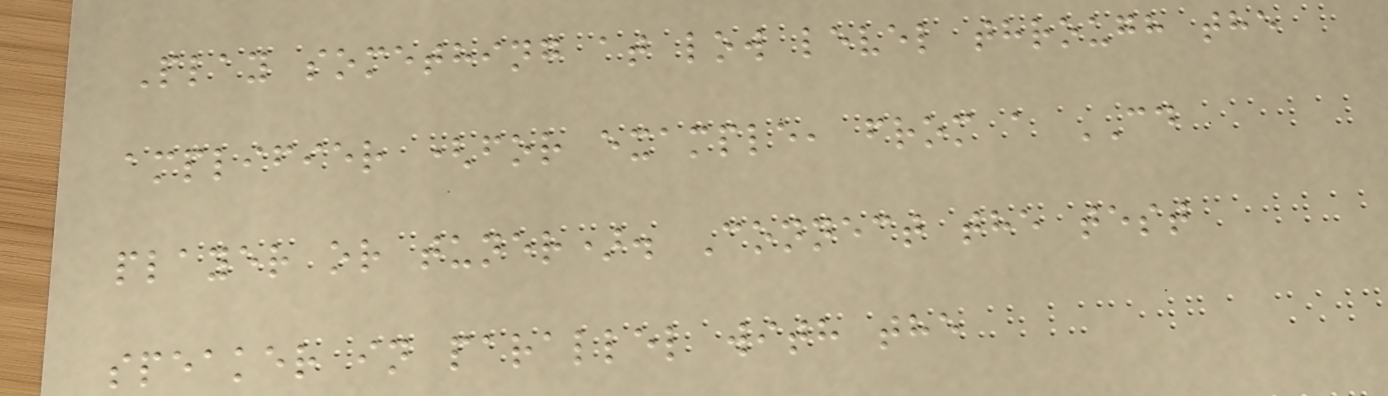Play something at low level through the
amplifier (for example, from a CD
player or tuner). Connect the test
speaker in parallel with the
